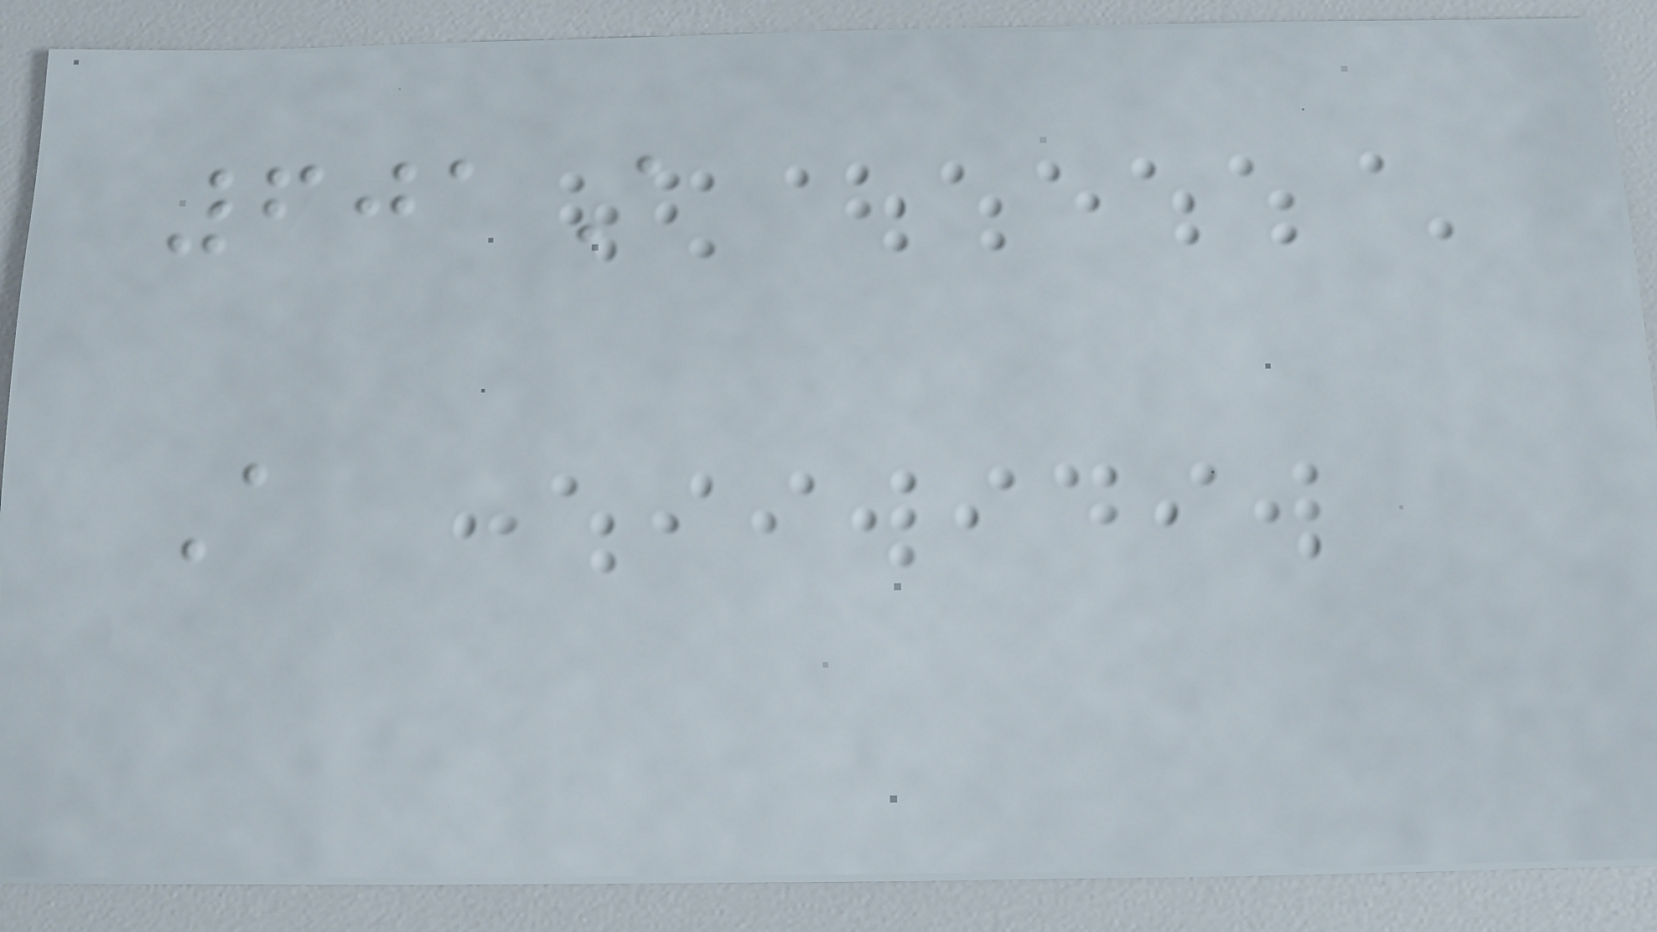601A
A
